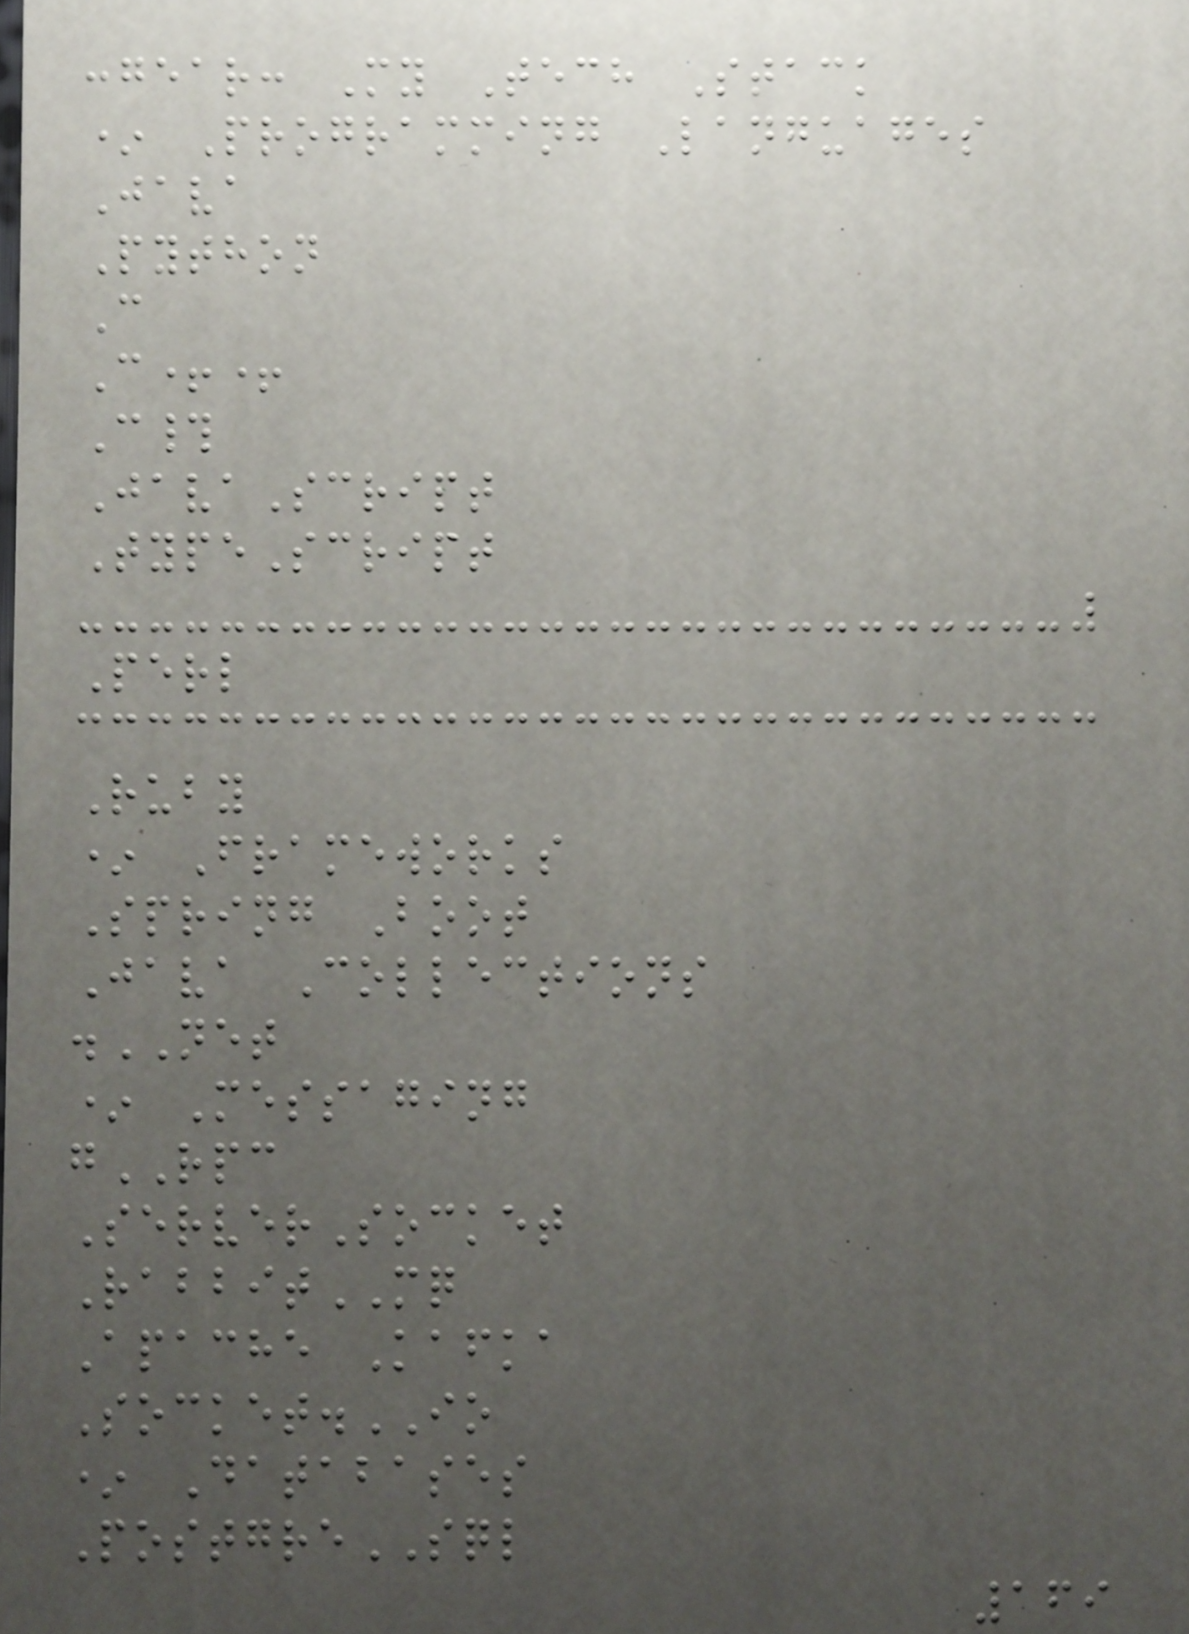:gear: My Tech Stack
* Programming Languages
Java
Python
C
C++
C#
JavaScript
TypeScript
Perl
Ruby
* Frameworks
Spring Boot
Java Collections
.NET
* Messaging
gRPC
ServerSocket
RabbitMQ
Apache Kafka
Socket.IO
* Databases
PostgreSQL
169
